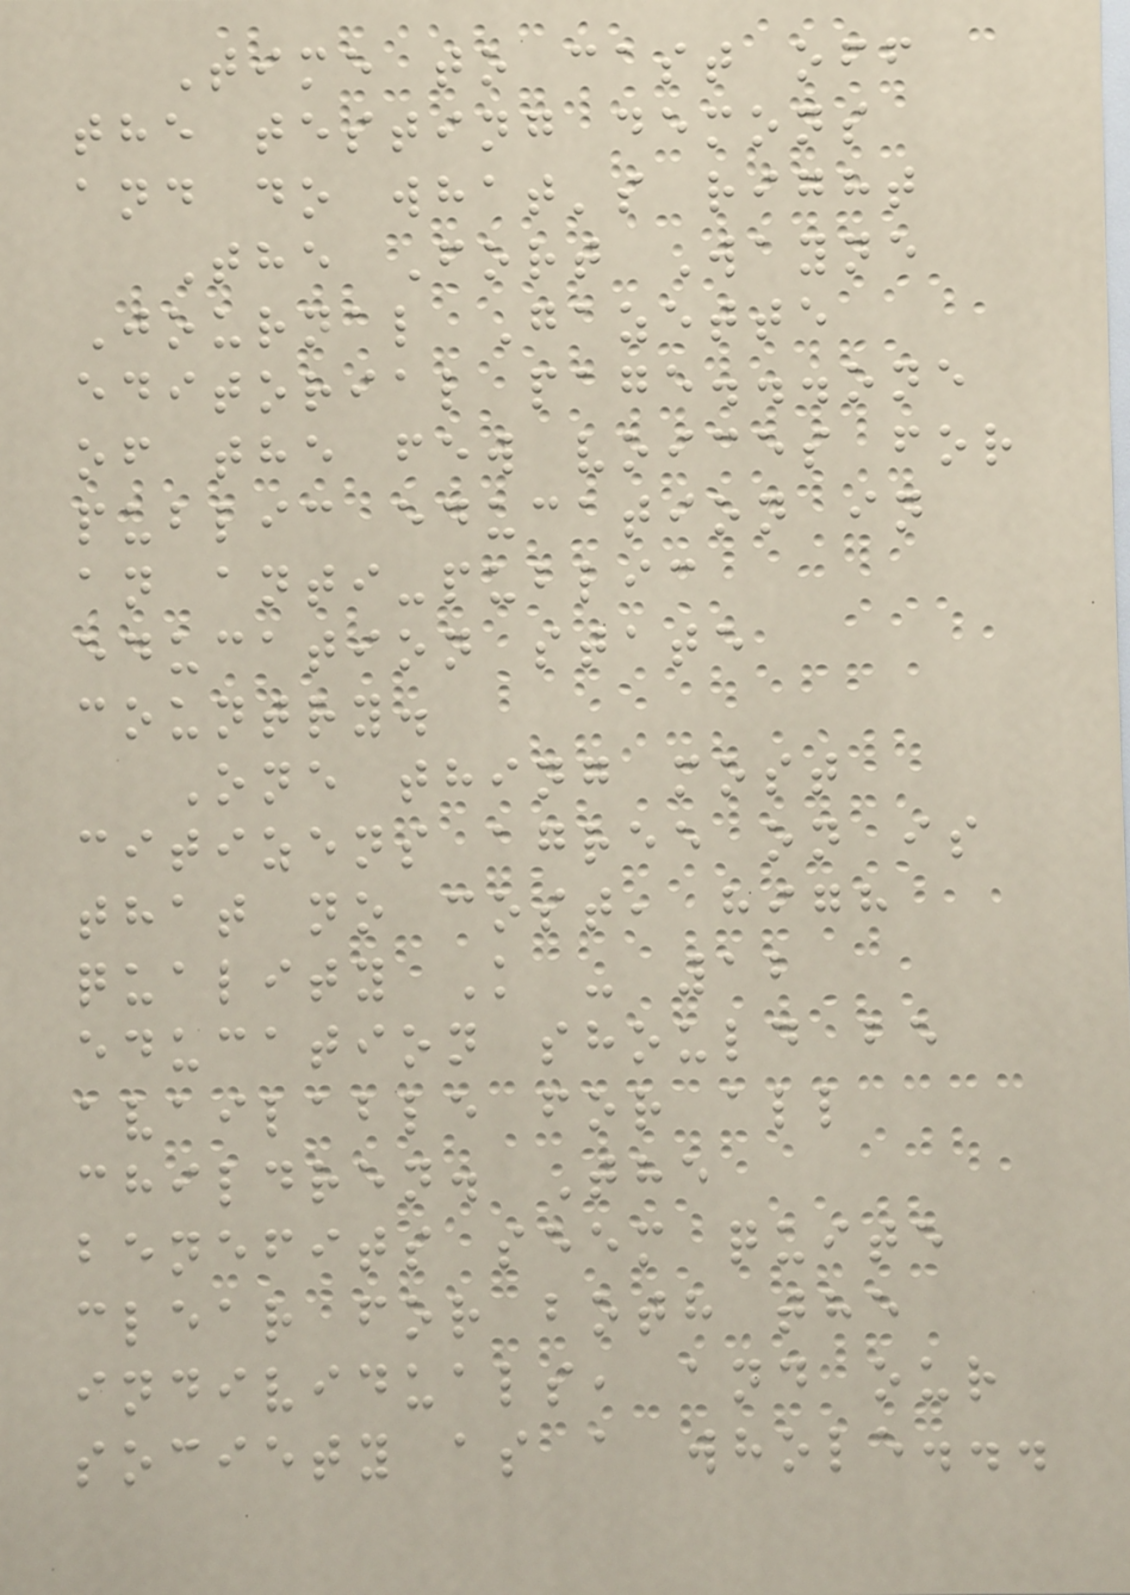Time to cast off
the testing demons
and do what's right
The Fort Wayne
Journal Gazette
editorial page...one
of the few voices for
public education in
an anti-public
education state
country.
One thing most
citizens agree on is
that no cost, high
quality K - 12
education should be
available for all
children. The
benefits seem quite
clear for both the
individuals, and our
society as a whole...
